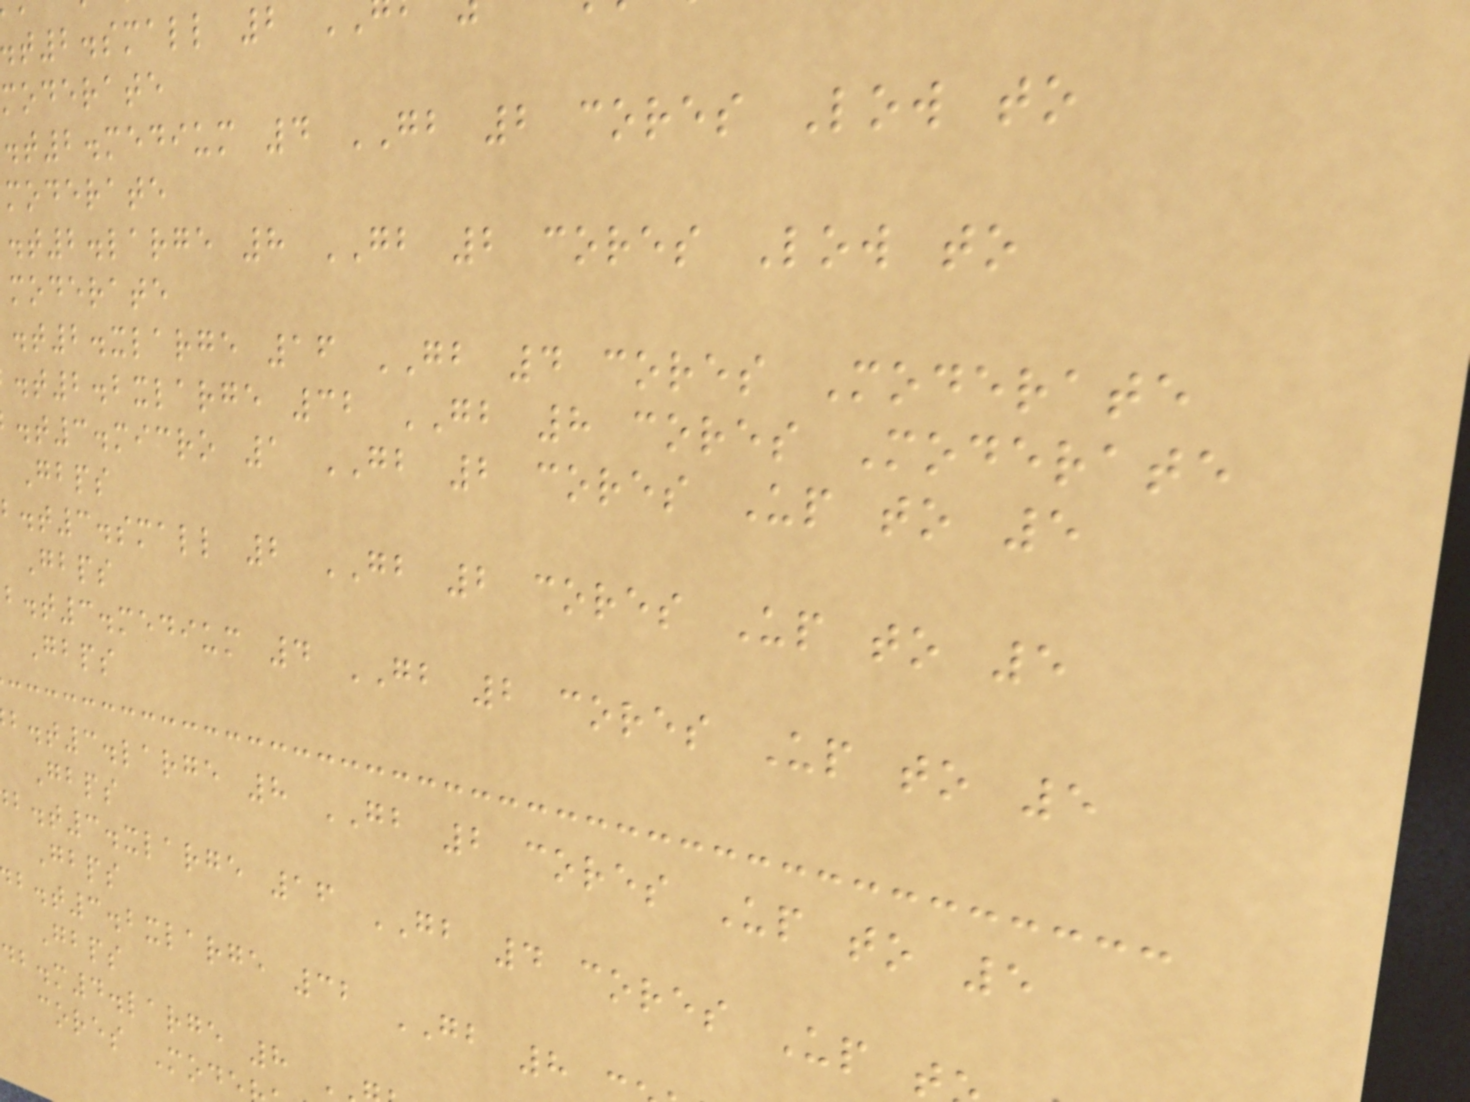t2.small 2
moderate
.t2.medium 4 GB 2 cores Low to
moderate
.t2.large 8 GB 2 cores Low to
moderate
.t2.xlarge 16 GB 4 cores Moderate
.t2.2xlarge 32 GB 8 cores Moderate
.t3.micro 1 GB 2 cores Up to 5
Gbps
b.t3.small 2 GB 2 cores Up to 5
Gbps
b.t3.medium 4 GB 2 cores Up to 5
Gbps
b.t3.large 8 GB 2 cores Up to 5
Gbps
b.t3.xlarge 16 GB 4 cores Up t
Gbps
b.t3.2xlarge 32 GB 8
Gbps
db.m4.large 8
cores Mode
